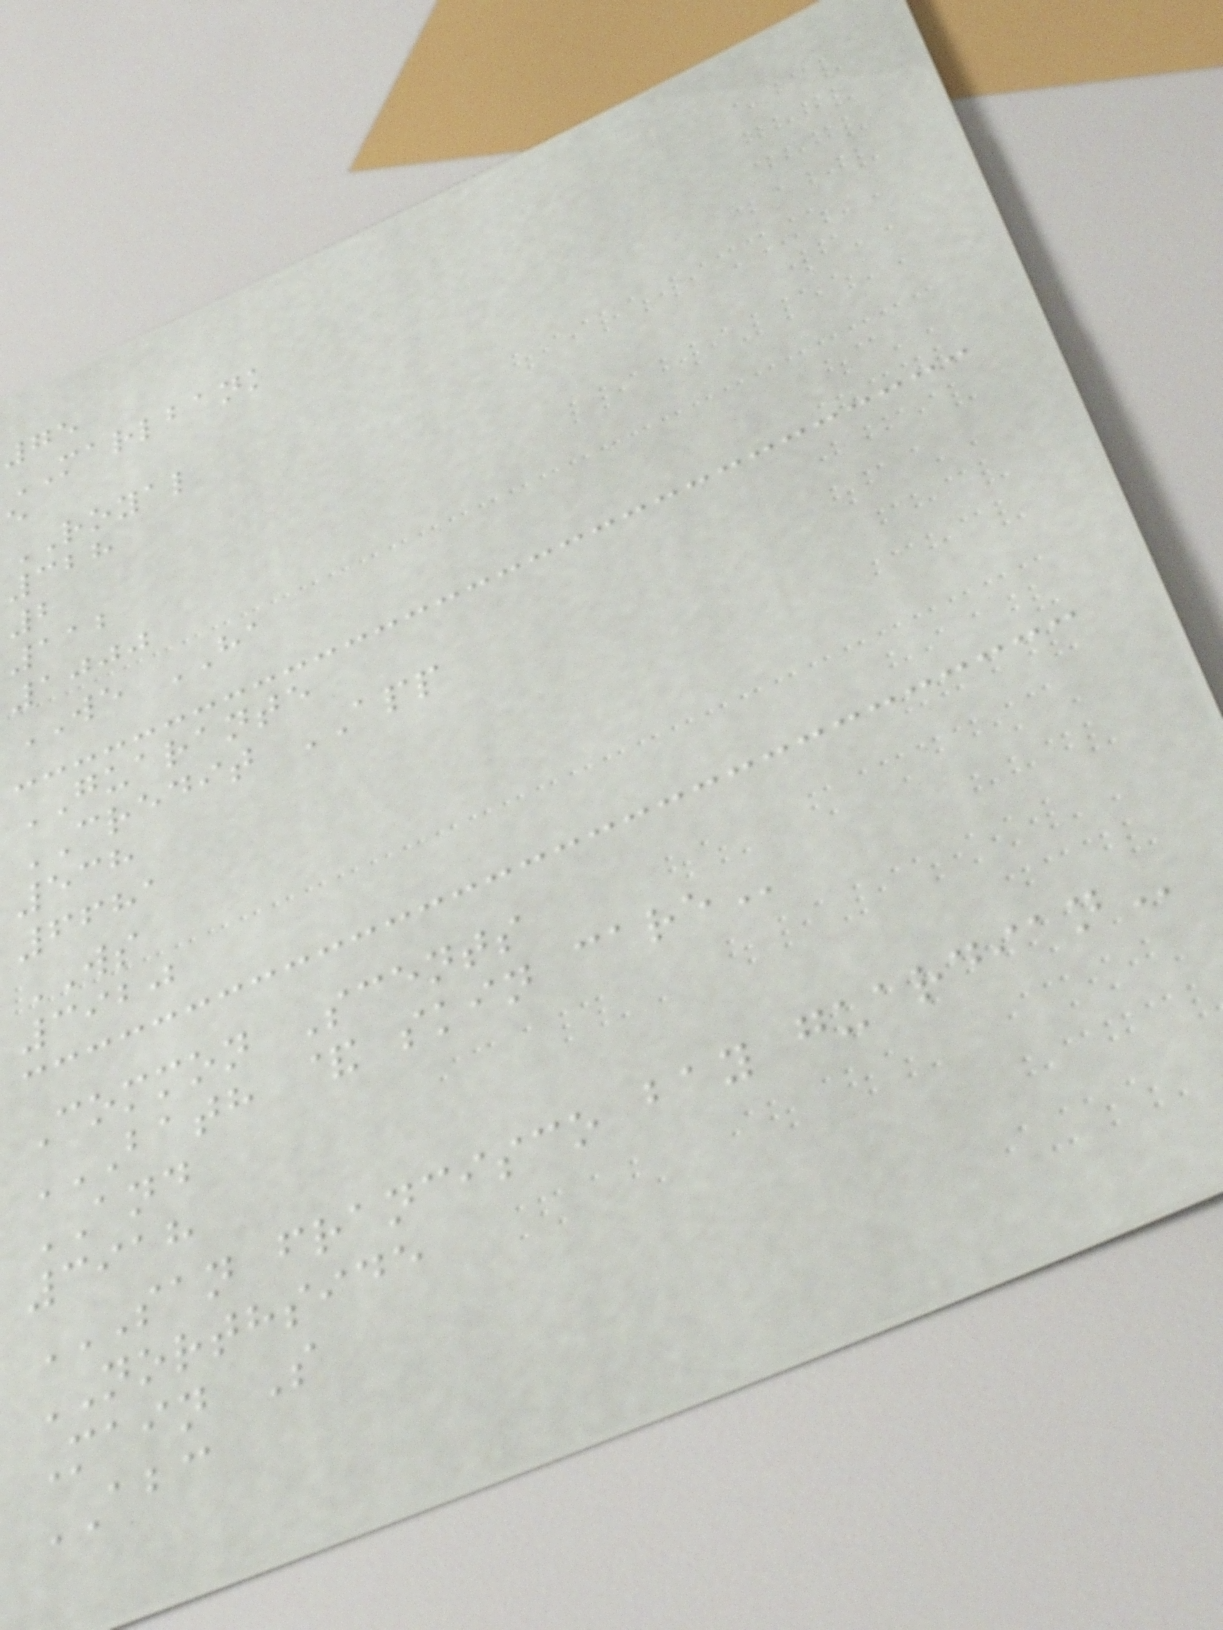75
MARLBANK
e
ROYAL
328
2
112
1000
WE HA
GUARANTE
CREDIT APP
538
6681
WS
3920
Common Scents
BATH & SKIN CARE
AND
3918
SAN FRANCISCO BAY GUARDIAN
NORTHSIDE
Main S
ABC
